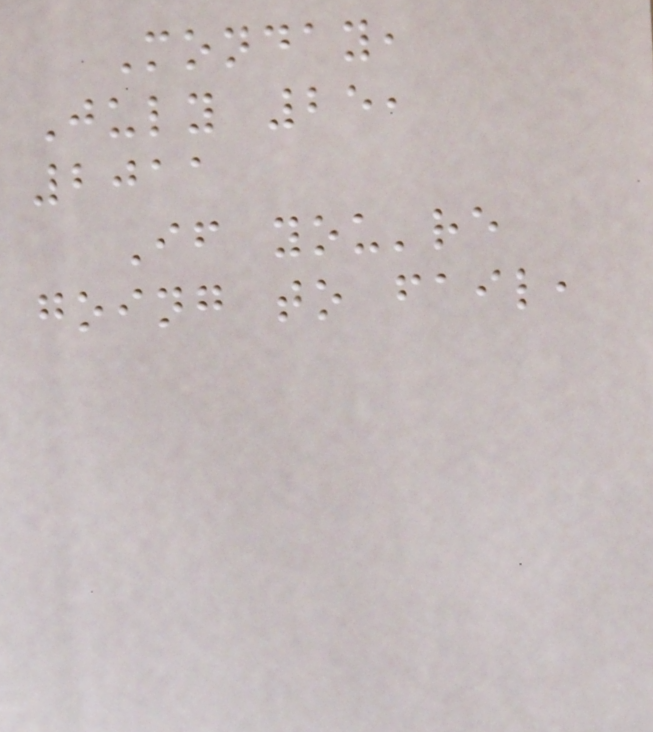Monday,
July 25,
2011
If you're
going to fail,
